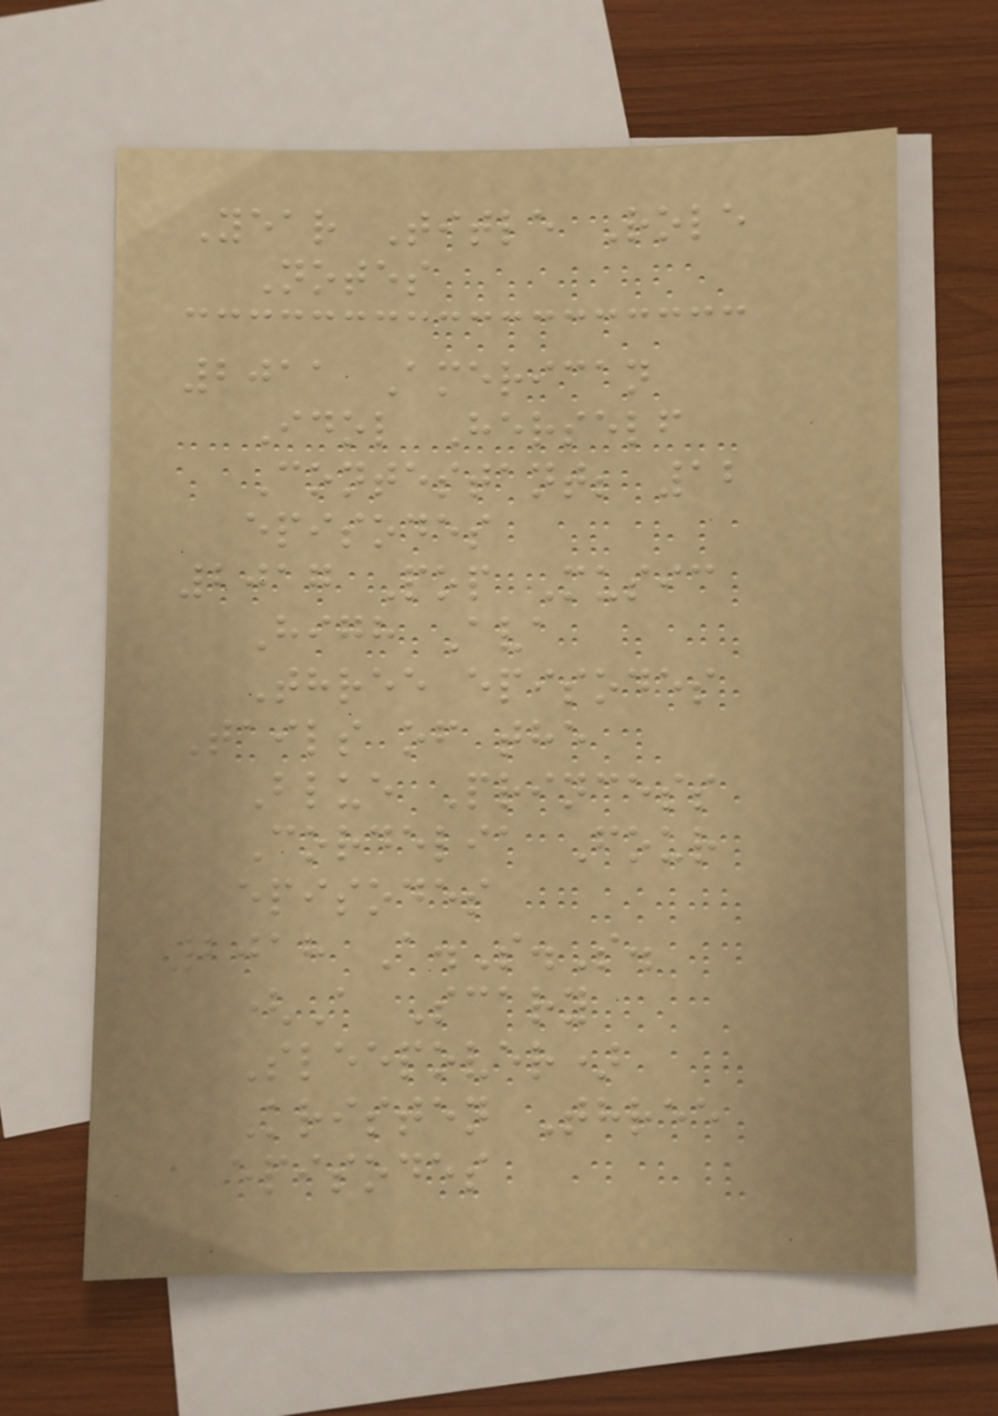Year Title Role
Notes
2011 American
Idol Herself
Contestant; 12
episodes
2017 Pop Music
High Ava
Three episodes
Tails of the
Blue Princess
Cordelia Four
episodes
2018 A.S.S.
(A Scary
Sleepover)
Kristen Three
episodes
